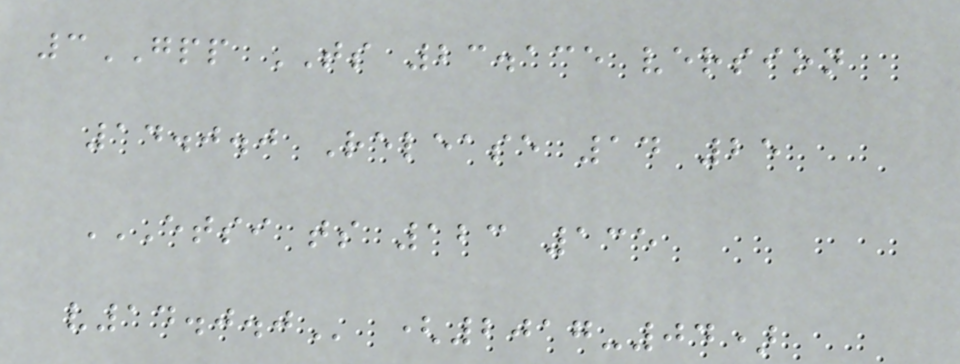3GPP TS 23.135 version
14.0.0 Release 14 25
ETSI TS 123 135
V14.0.0 (2017-04)
